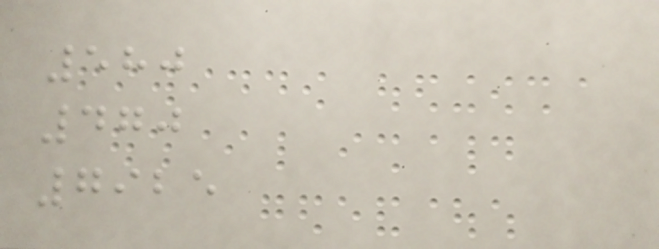580
470
7925
